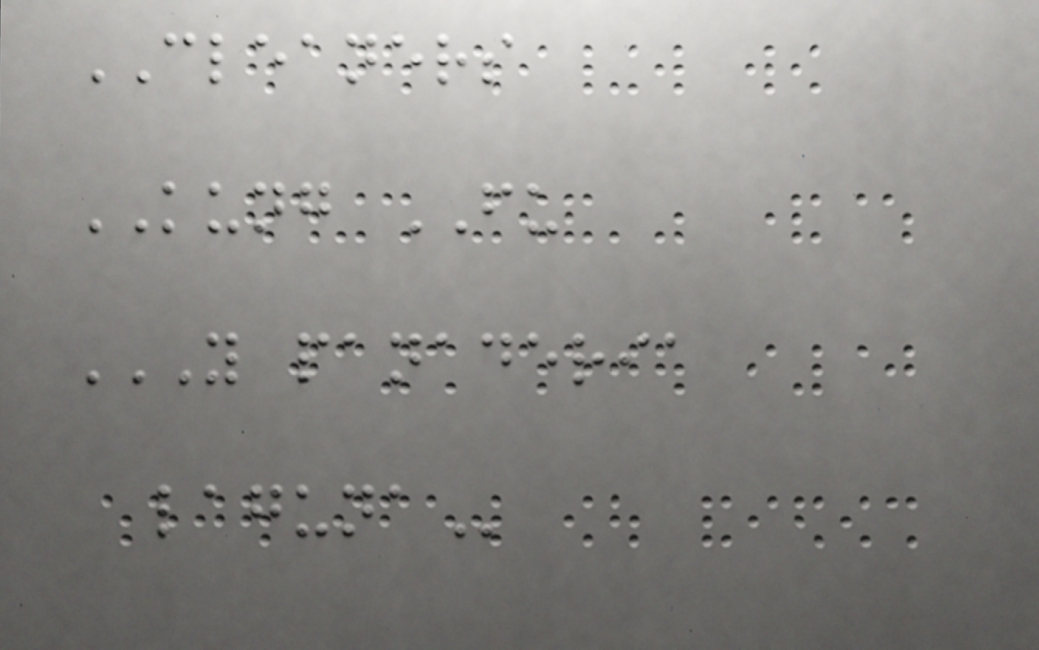CLEANERS
KUNG FU
Y PANADERIA
LAGUNA
